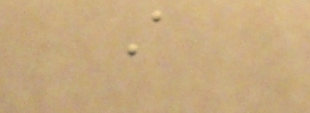A
